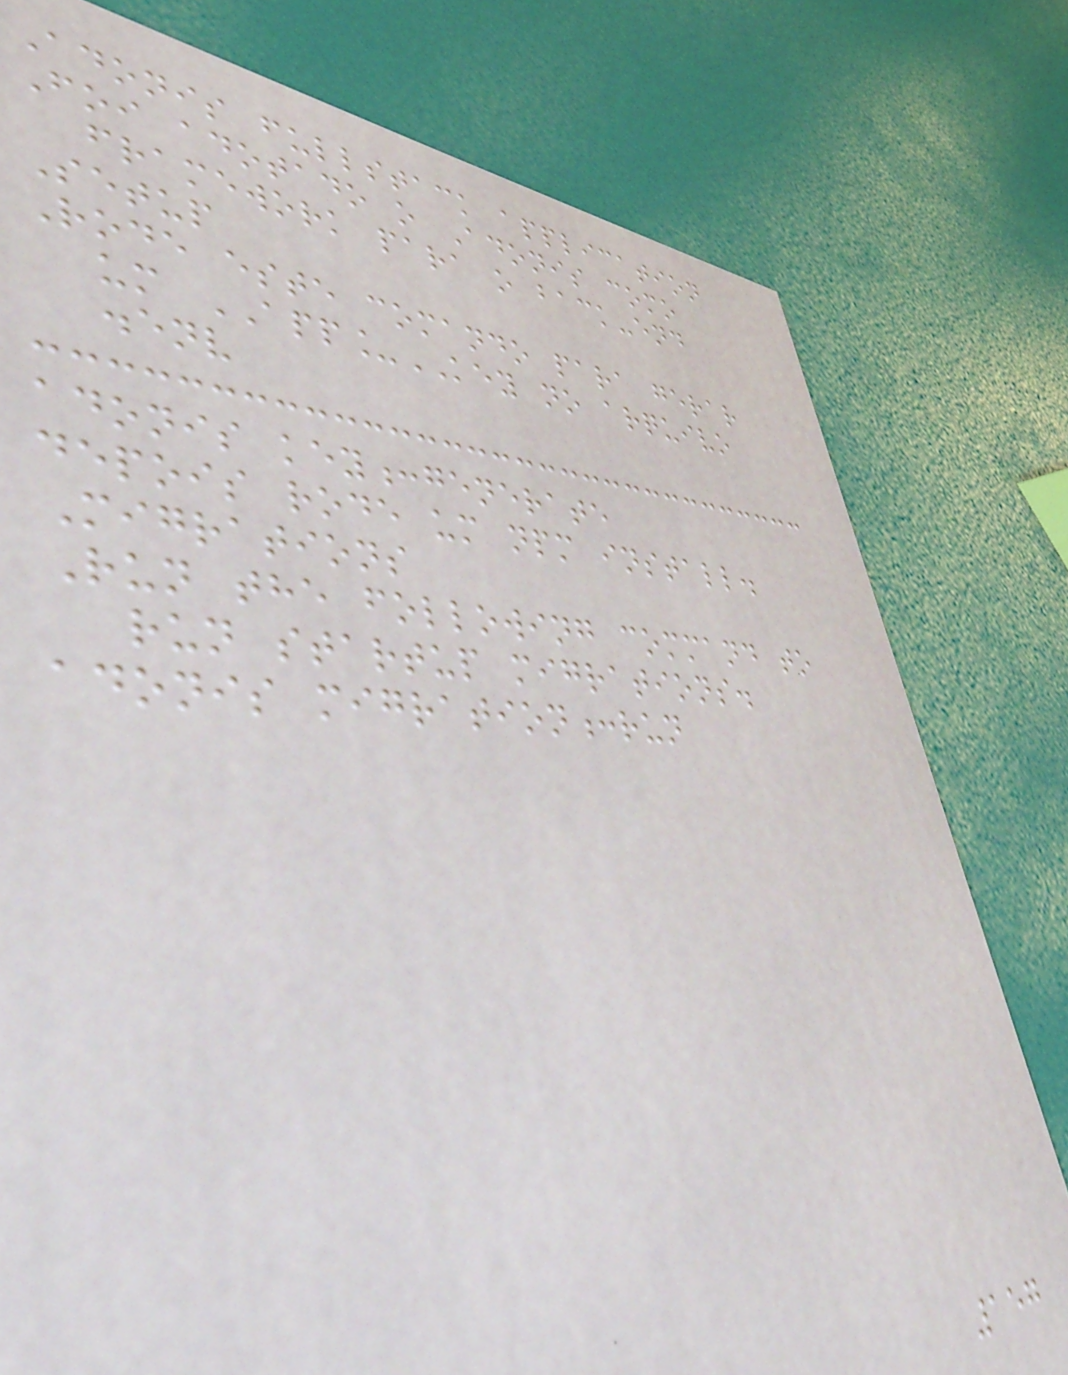Adonis fullstack application
Foi adotado o Adonis como
framework para o back-end
Setup
Rode este comando para gerar
um APP_KEY no arquivo
.env
adonis key:generate
depois rode um npm install.
Migrations
Run the following command to
run startup migrations.
adonis migration:run
157
